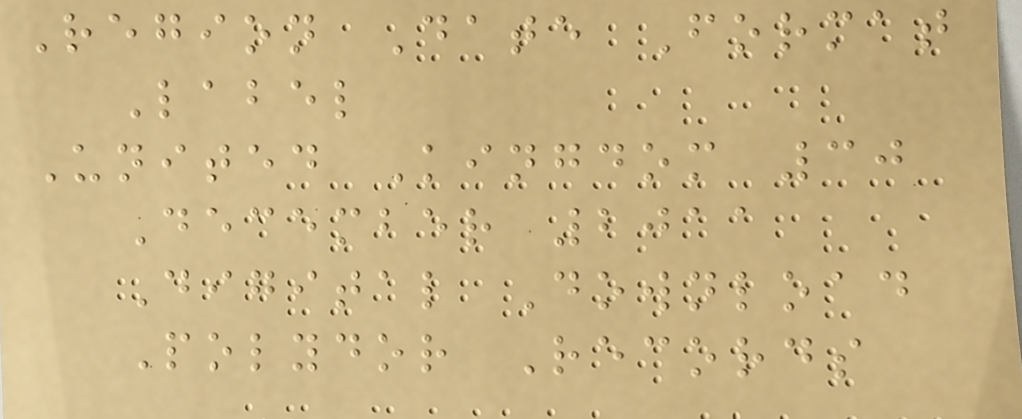Region Date Format
Label
United Kingdom 30
December 2011
Digital Download
Polydor Records
